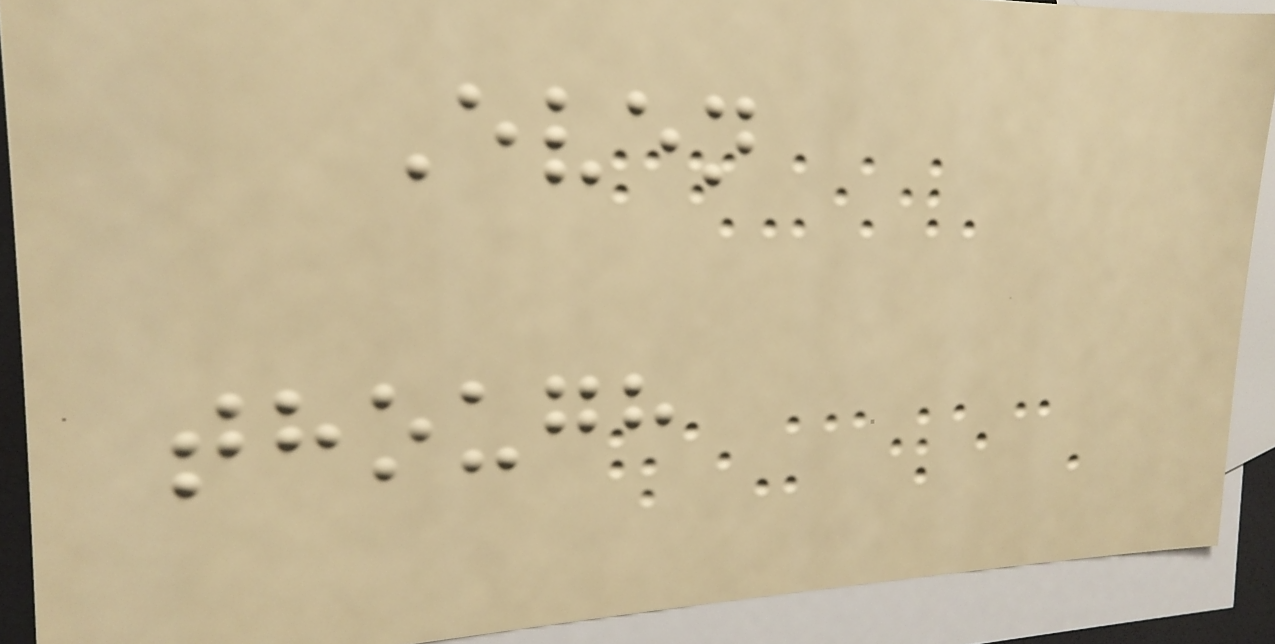Even
though
